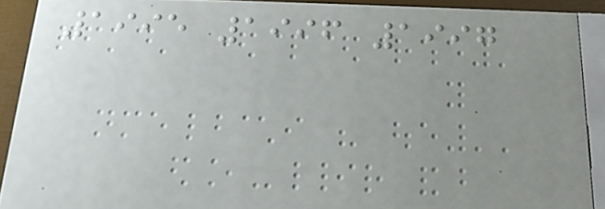1995 1996 1997
